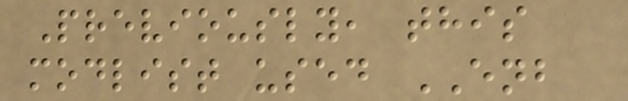Previously, this
modlist used ENB
